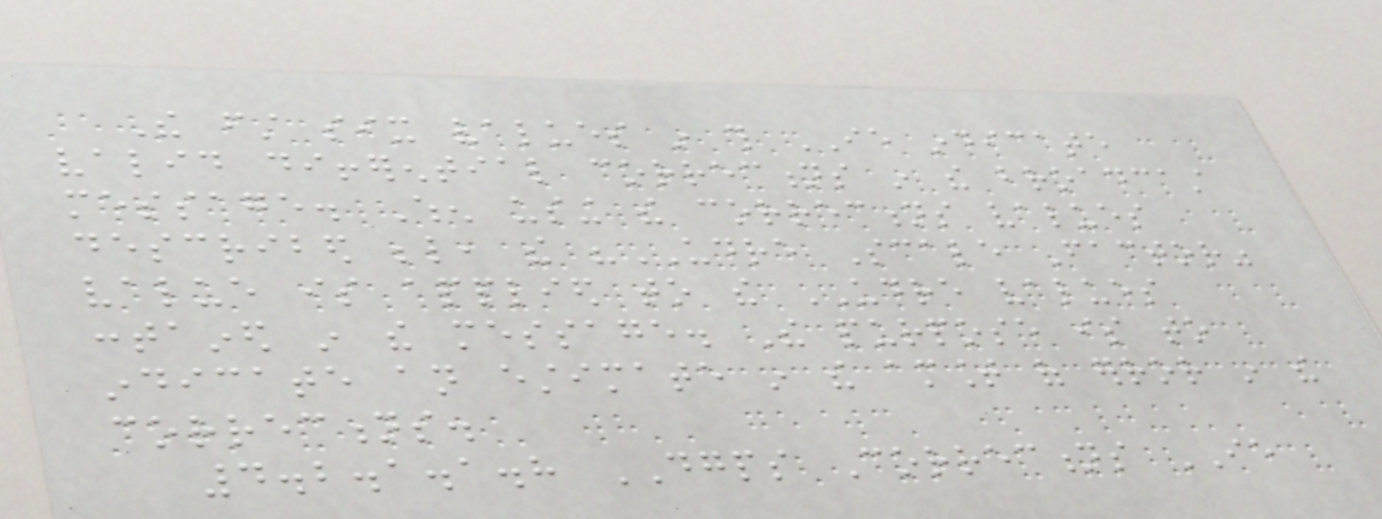The first six values in this IE indicate
valid differential corrections in the broadcast
message. When using the corrections values
described below, the "UDRE Scale Factor"
value is applied to the UDRE values
contained in the message. The purpose is to
indicate an estimate in the amount of error in the
corrections.
4.2.1.1.8 DGPS Corrections IE
